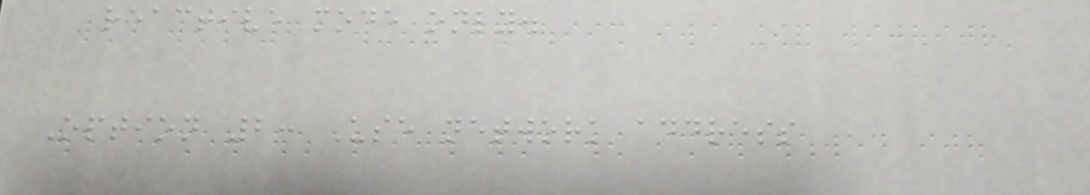reactive mode only.
Option 2: Use network address
